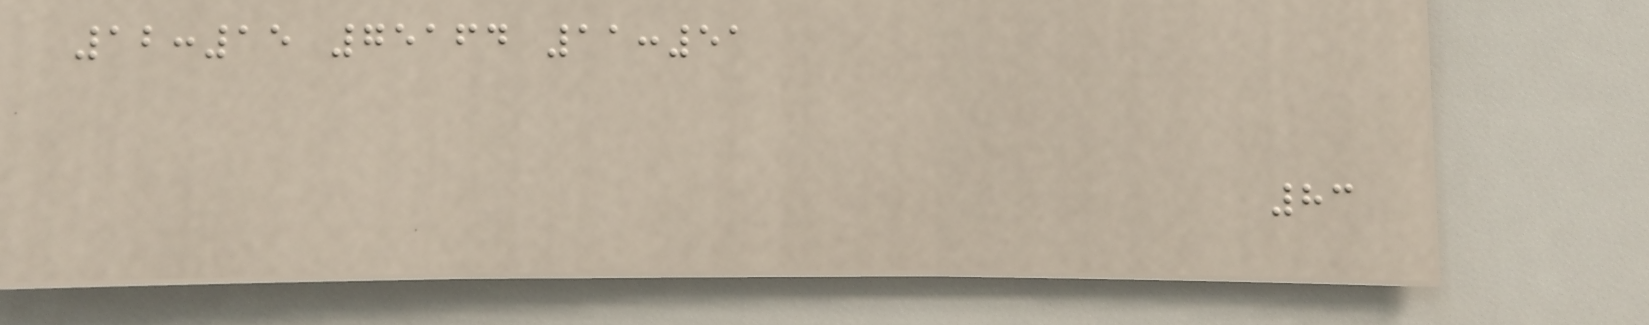12:15 75164 11:51
83
